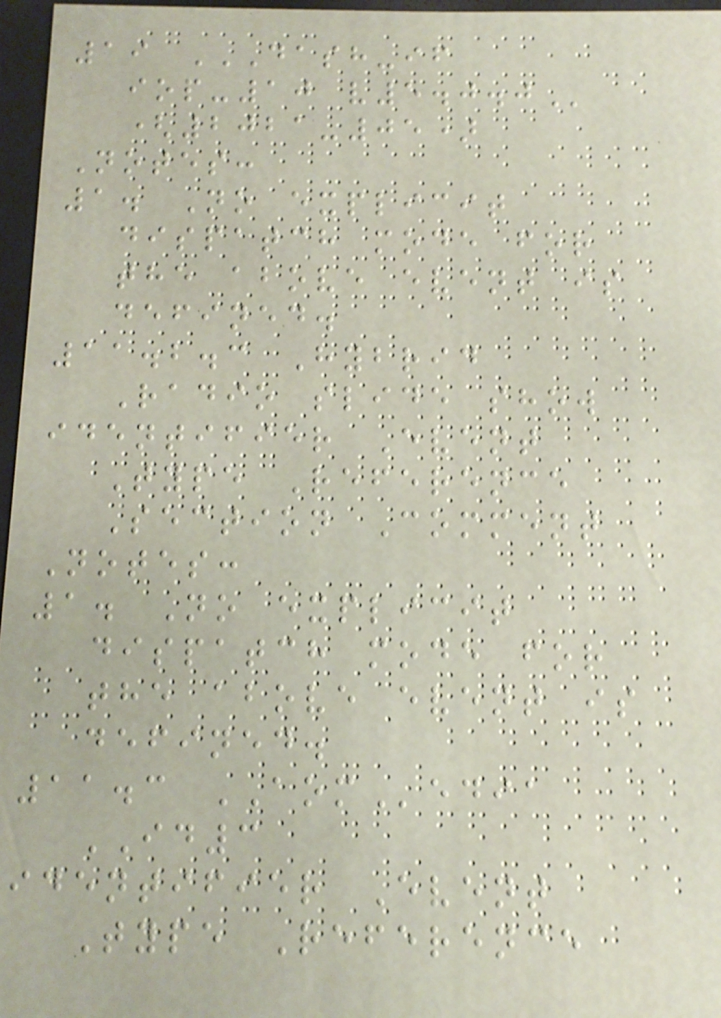19 DASH-IF
IOP-10 V5.0.0
(2021-05)
Notes:
1. No explicit
dispatch mode for
the above event is
defined.
11.2.3 Hybrid
Radio slide show
identifier Event
Type Reference
Section Comment
Notes:
1. No explicit
dispatch mode for
the above event is
defined.
11.3 AOMedia
ID3
identifier Event
Type Reference
